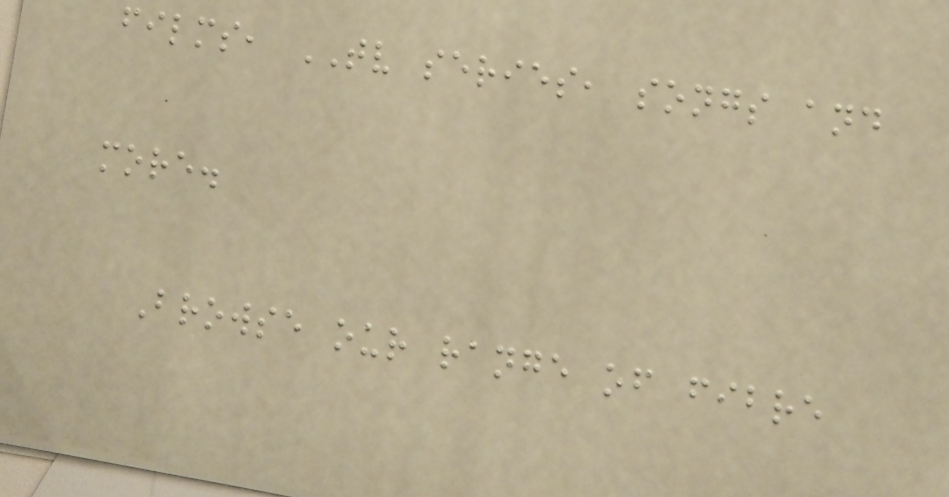films, TV series, songs and
more.
Browse our range of fibre
